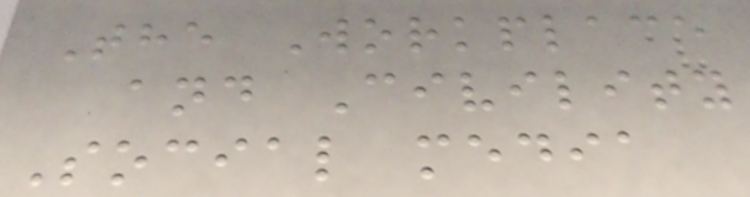The Workplace
and Civility
Social media
